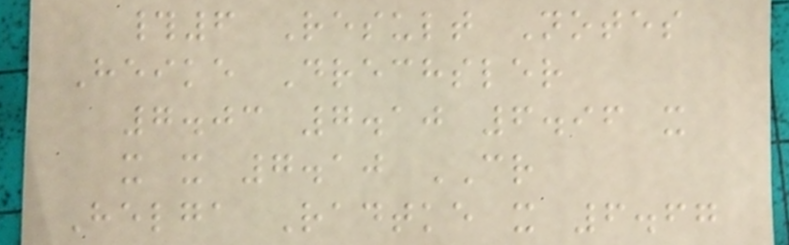#6 Result Notes
Heike Drechsler
7.03 7.10 6.96 x
x x 7.10 CR
Helga Radtke x 6.67
